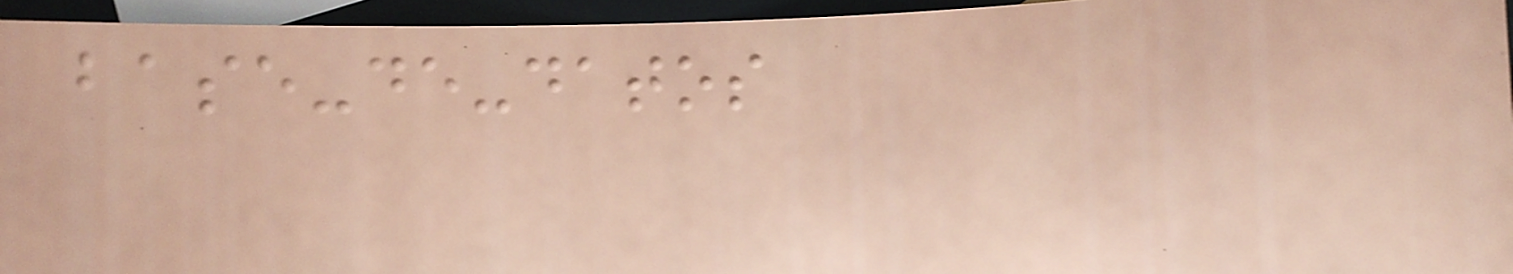base-de-datos
